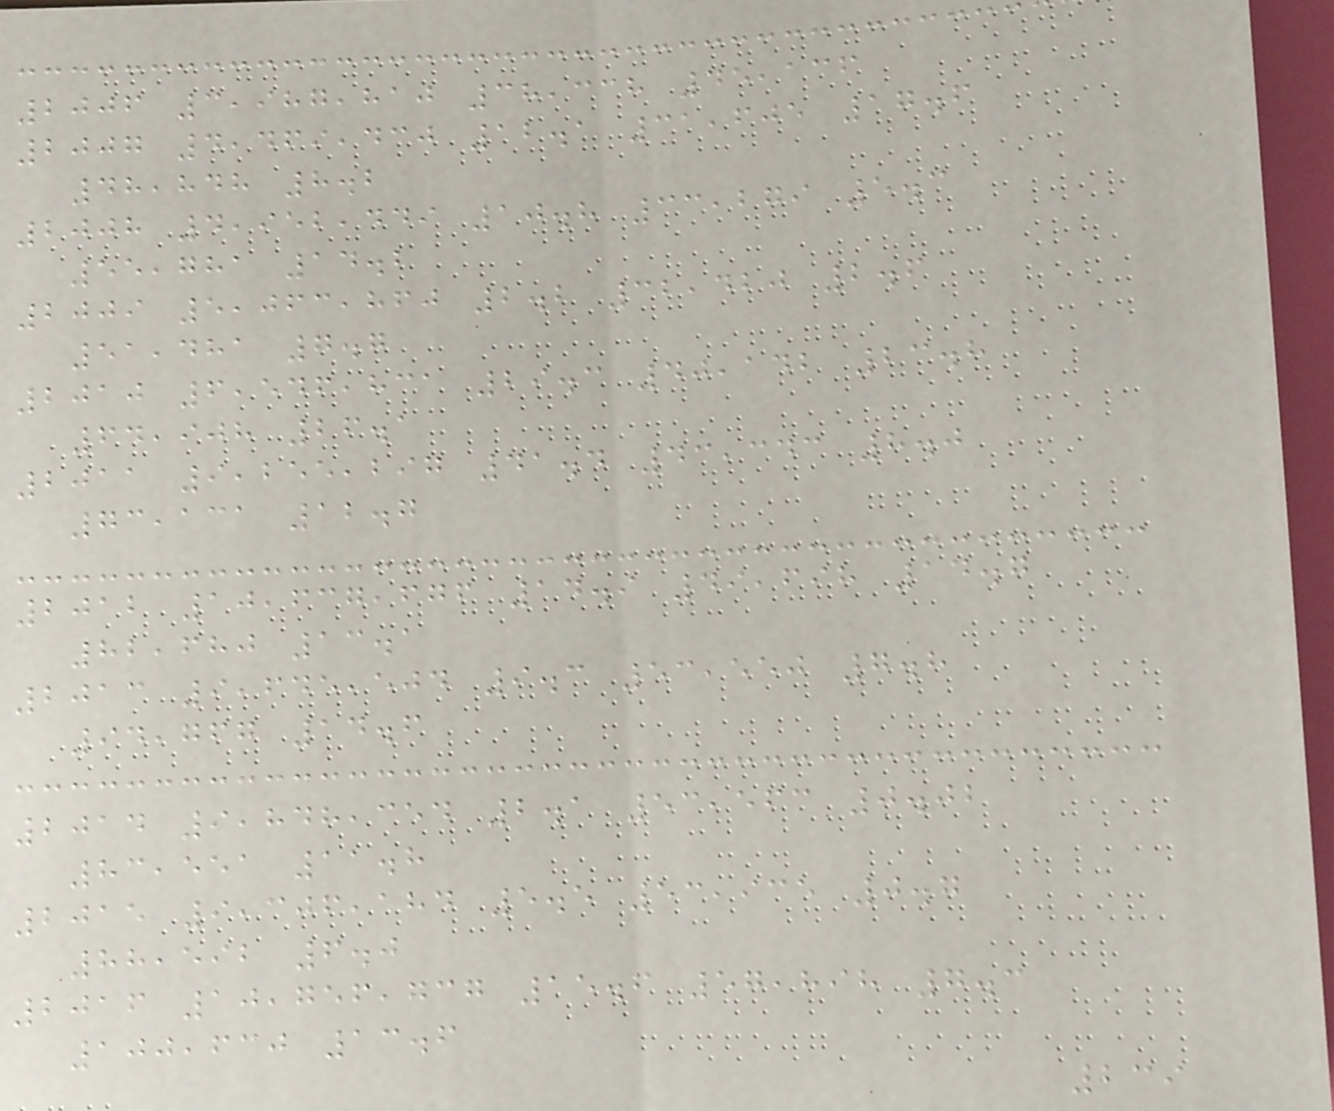2006 3,987,810 38,338 45,136
2007 4,469,430 12.1 31,605 17.6
48,848 8.2
2008 4,952,449 10.8 33,279 5.3
55,781 14.2
2009 5,063,860 2.2 32,420 2.6
51,481 7.7
2010 6,546,831 29.3 40,142 23.8
64,908 26.1
2011 9,255,297 41.4 43,343 8.0
73,131 12.7
2012 10,637,676 14.9 49,698 14.7
82,680 13.1
2013 9,645,504 9.3 53,550 7.8
94,767 14.6
2014 9,848,354 2.1 53,563 0.02
83,551 11.8
2015 9,306,184 5.5 53,935 0.7
88,592 6.0
2016 10,756,737 15.6 57,898 7.3
100,630 13.6
239
